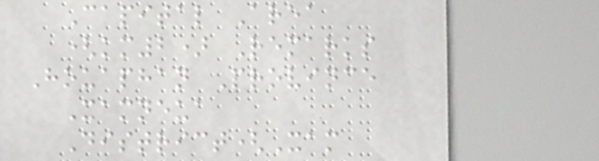Capital Area
(km2) Remarks
Houaphan Province
Xamneua
District(Xam
